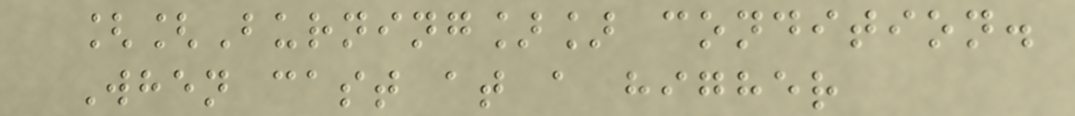[[Burning]] condition.
When cast at a higher
